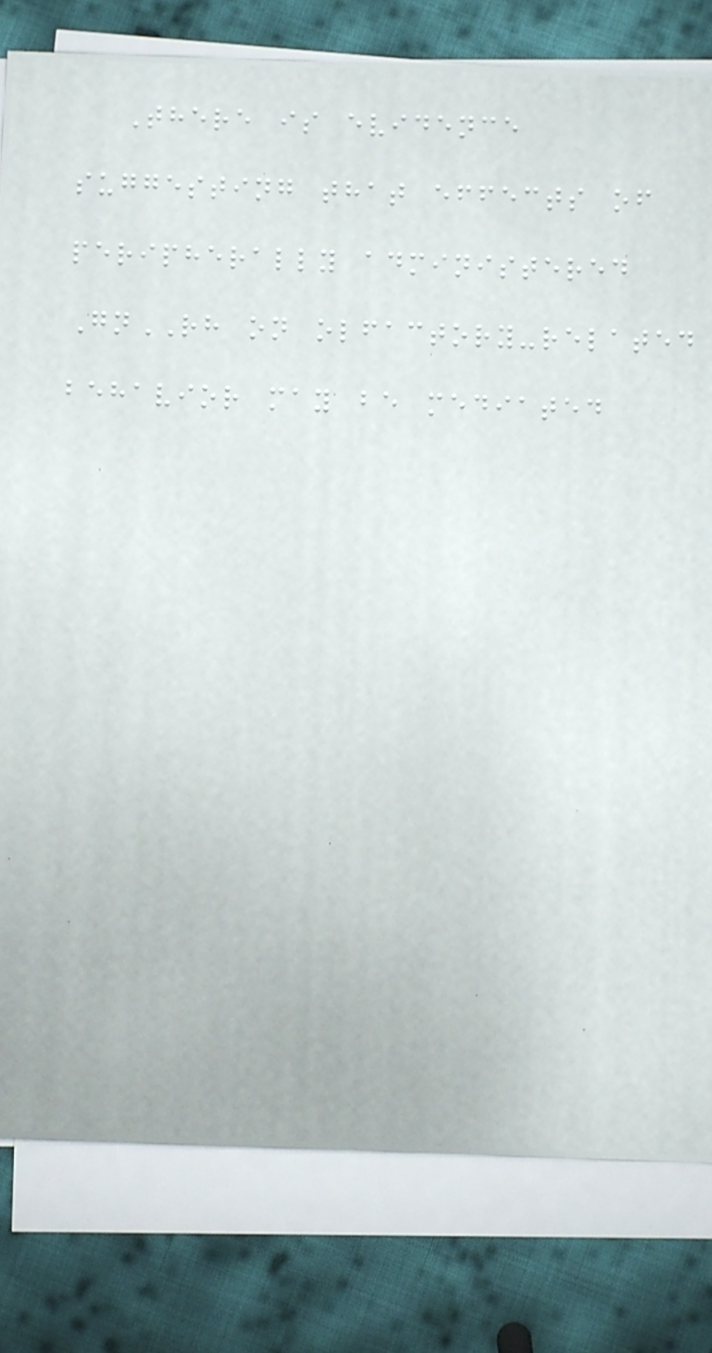There is evidence
suggesting that effects of
peripherally administered
GnRH on olfactory-related
behavior may be mediated
